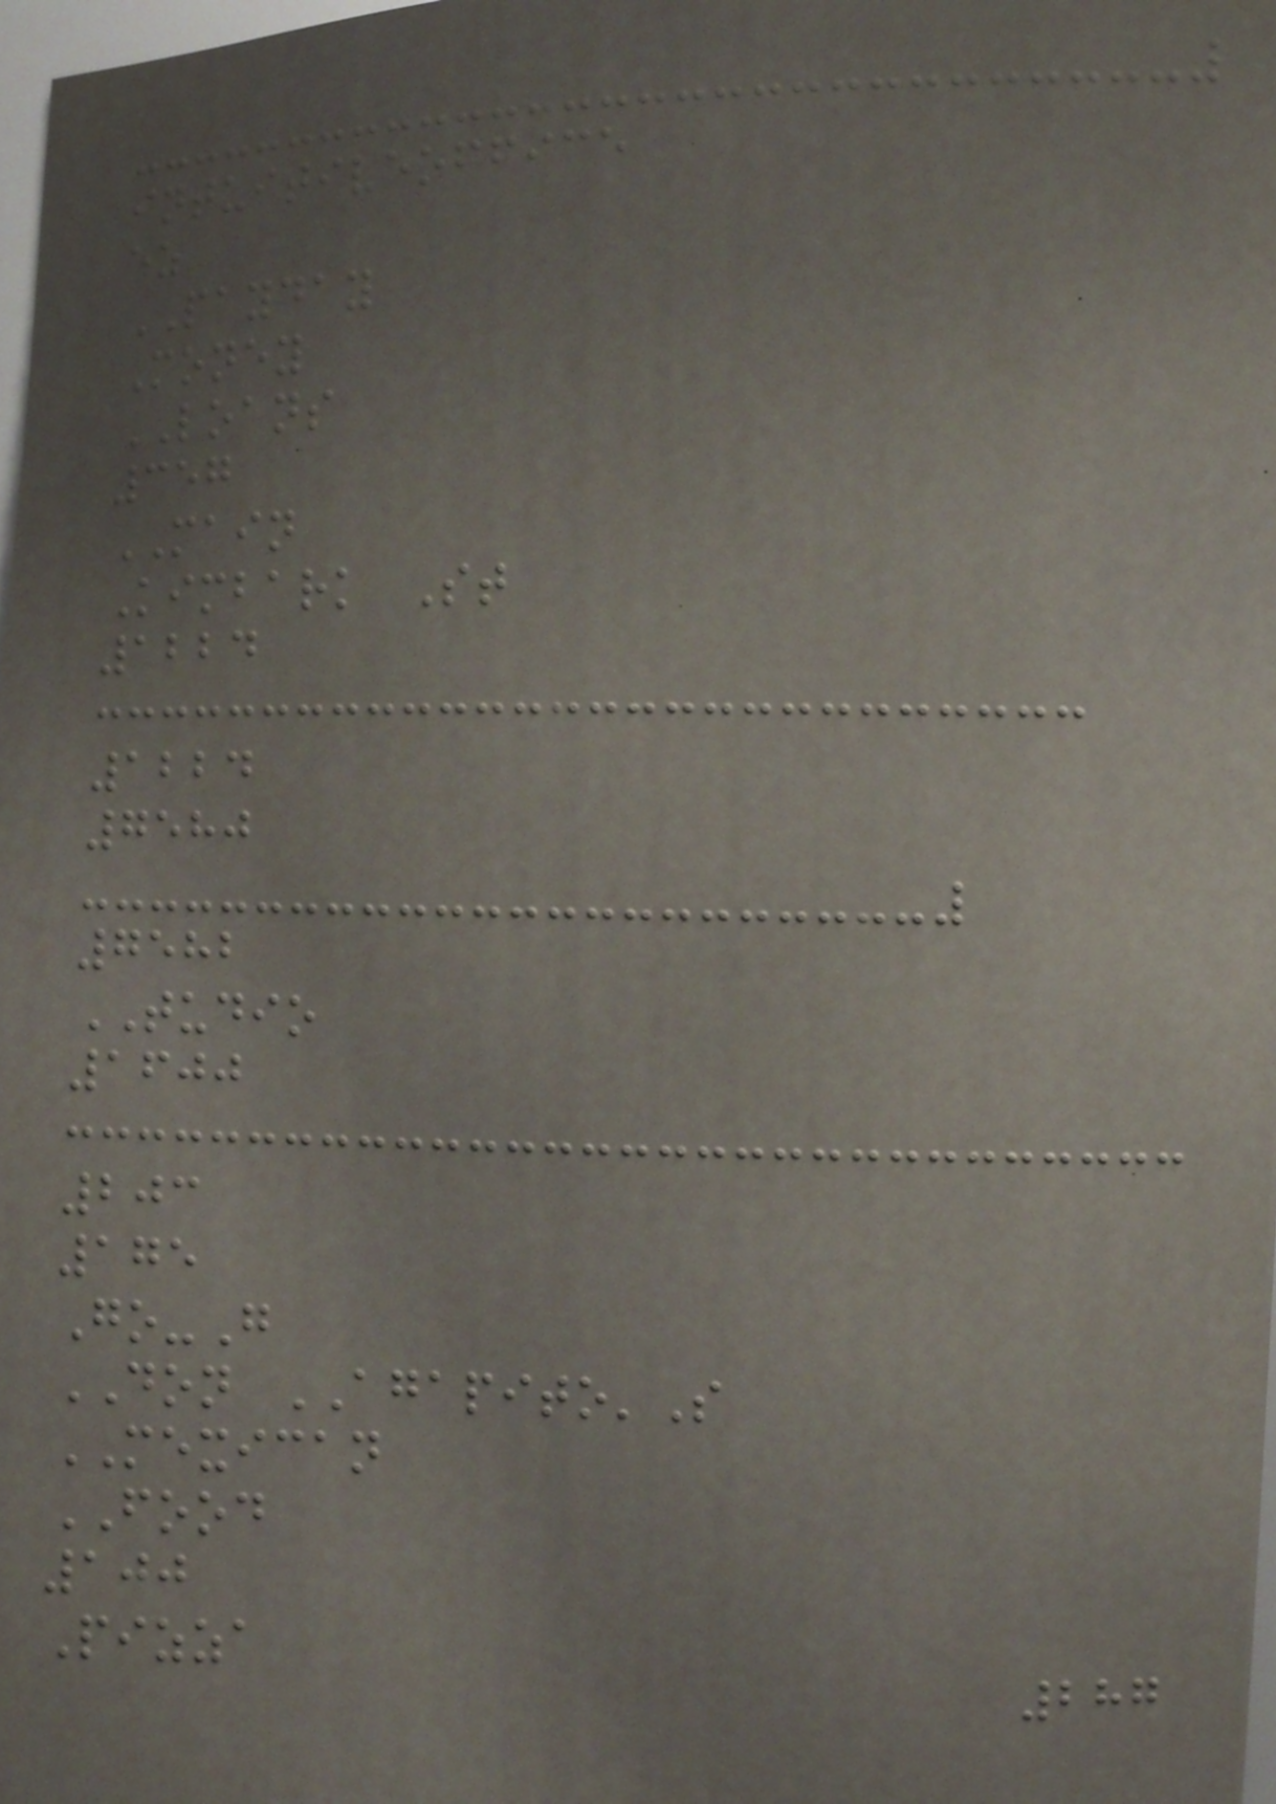intuitiveoffice
ez
PAYDAY
Money
LOANS
357
MAIN
Kimbark St
1224
1224
7580
7582
TUDIO
1600
203
175
Go-G
DON AGAPITO'S
MEXICAN
FOOD
100
Pizza
287
